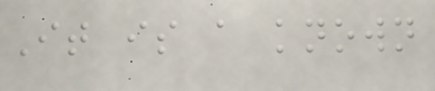It is a known
